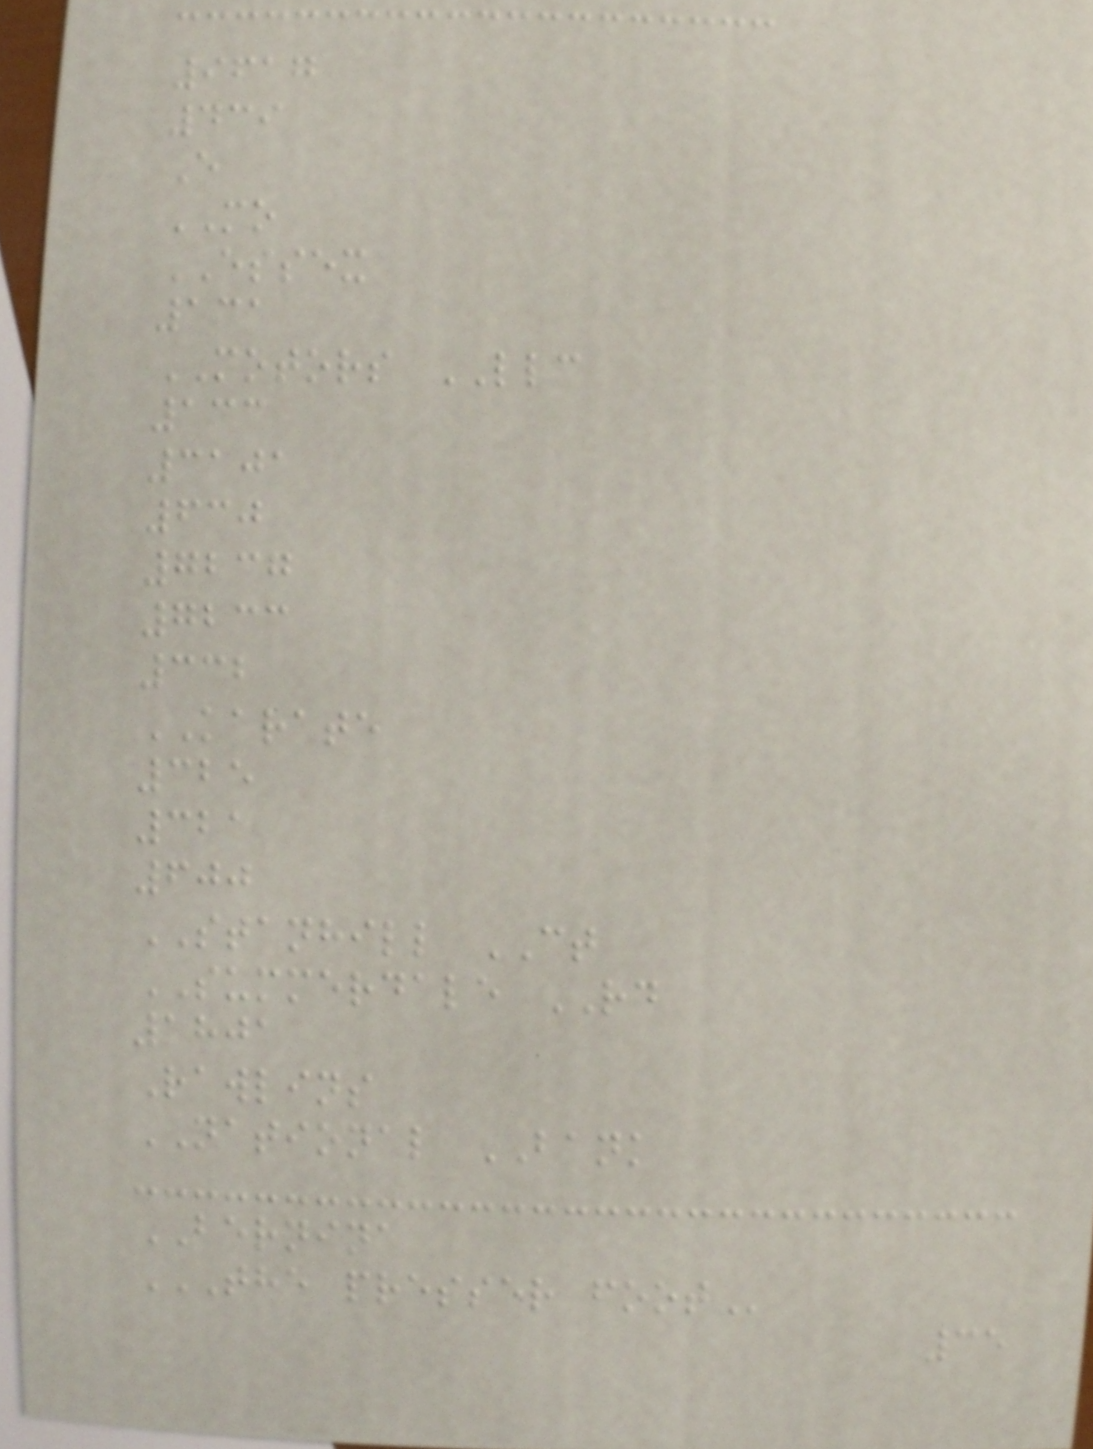9617
439
E
MO
ESSEX
131
MOTORS LLC
133
3101
630
7237
7233
332
KARATE
325
321
600
STANHILL CT
SUMMERDALE RD
1801
Rawlins
NATIONAL BANK
BERNINA
THE PRESSER FOOT
35
